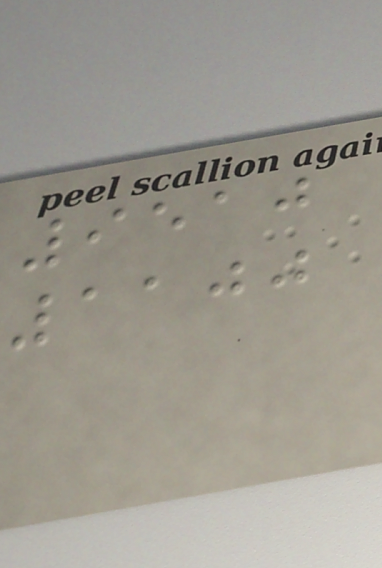9510
1100
